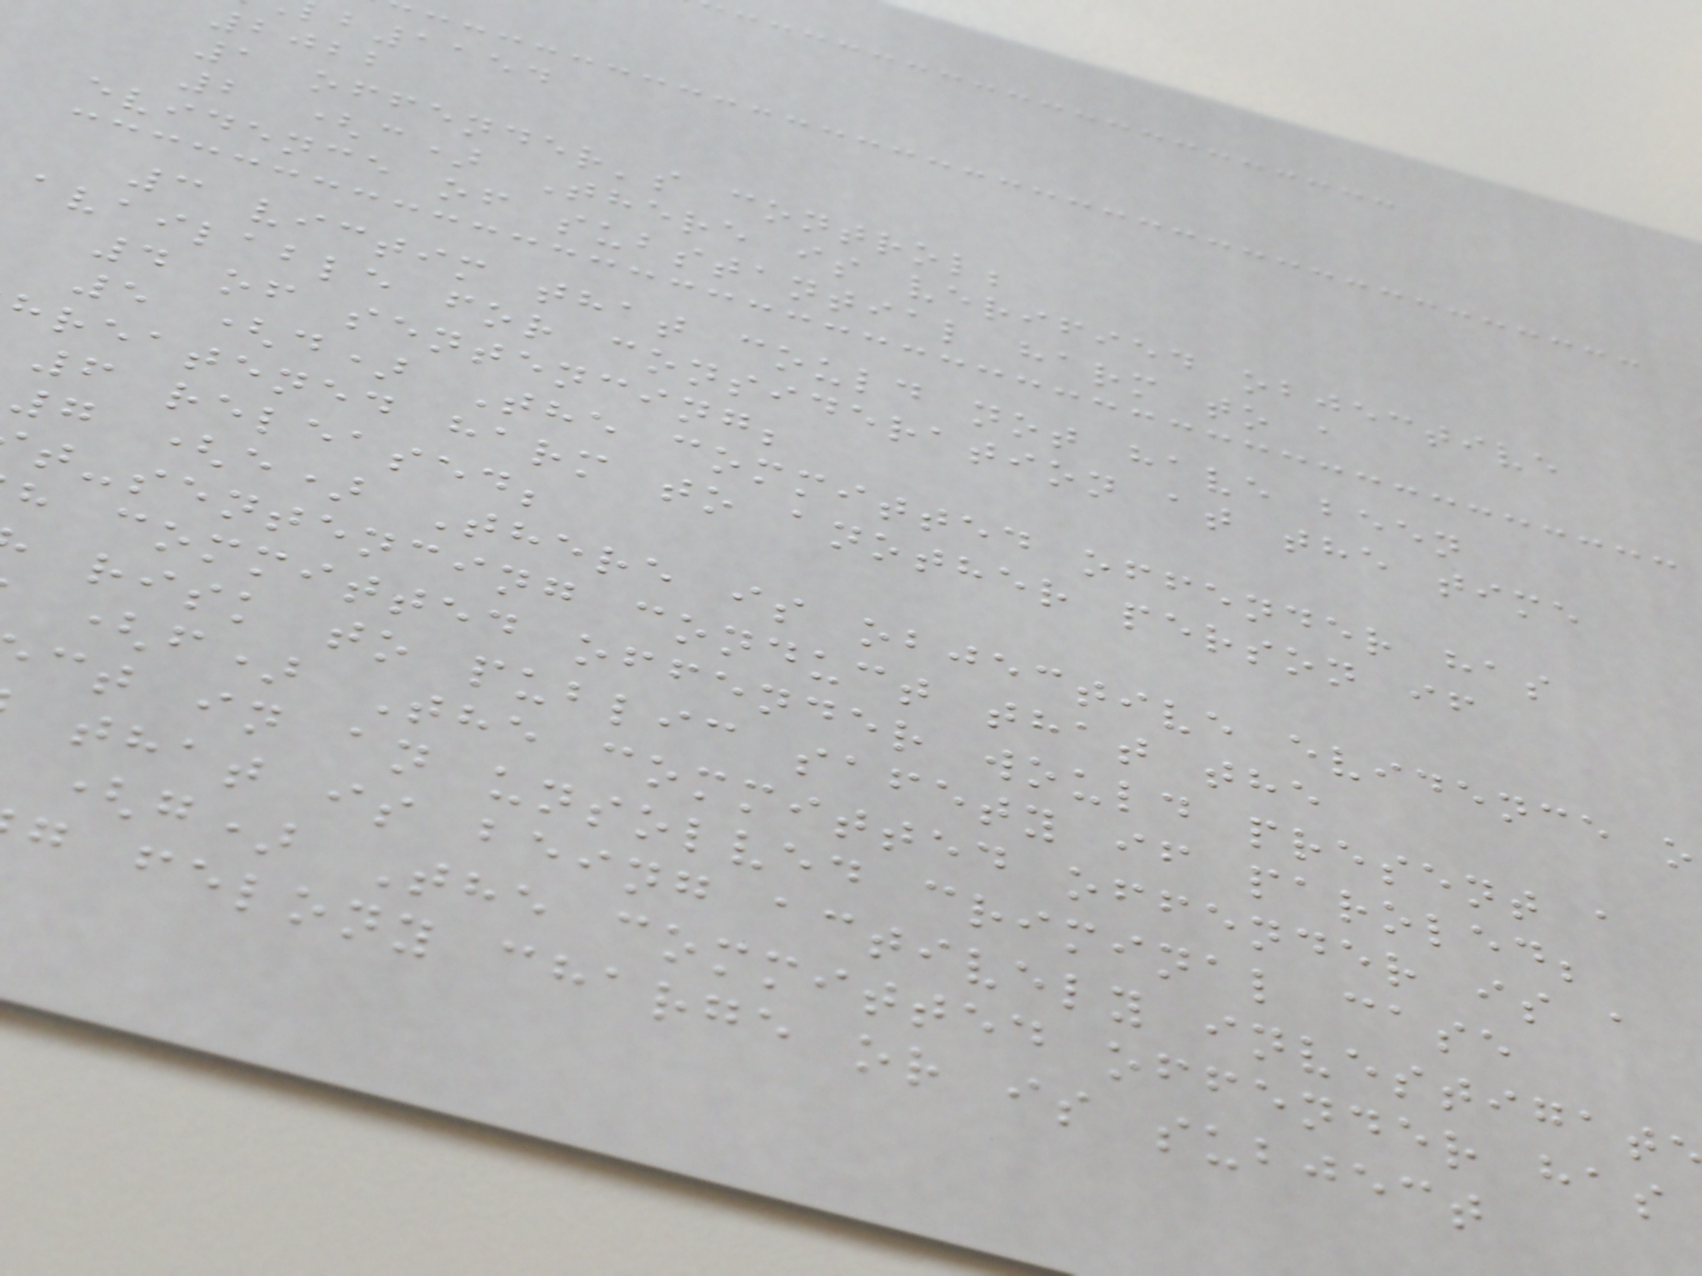b1154
2022
1 offender's control;
2 (c) There is verified objective
evidence of substantial harm to a
3 victim that could not have been
available for consideration at the time
4 of sentencing;
5 (d) The committed offender has
hreatened harm to another person if
6 released;
7 (e) There is objective evidence o
t-sentencing conduct that the
h committed offender would present a
risk to public safety if paroled;
(f) The committed offender is a
ct in an unsolved criminal case
that is being actively investigat
(g) The committed offender has
g felony charge or is subject
